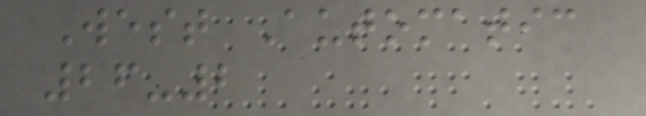West Automatic
26-2
